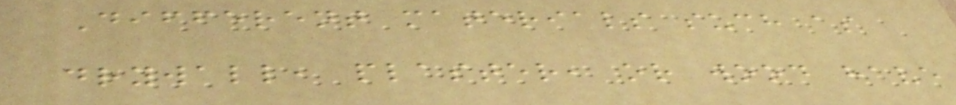Different materials such as
drywall, plaster, or wood have
